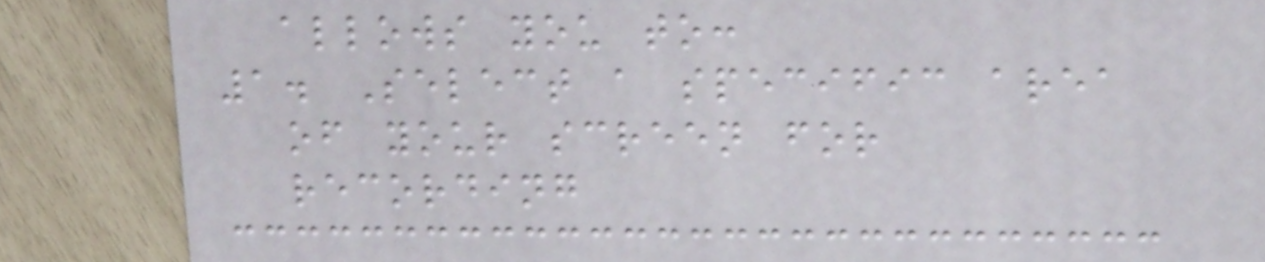allows you to:
1. Select a specific area
of your screen for
recording
